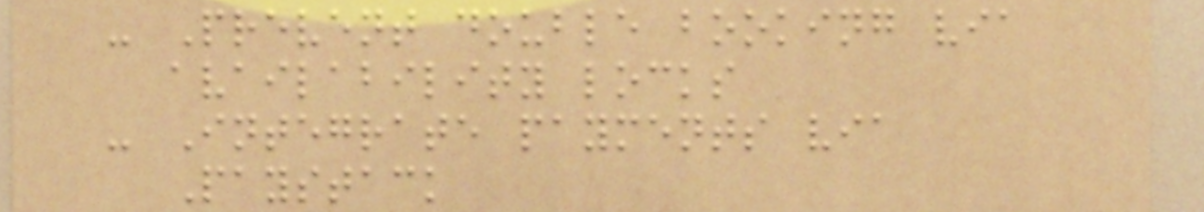- Prevent double booking via
availability locks
- Integrate payments via
Paystack
